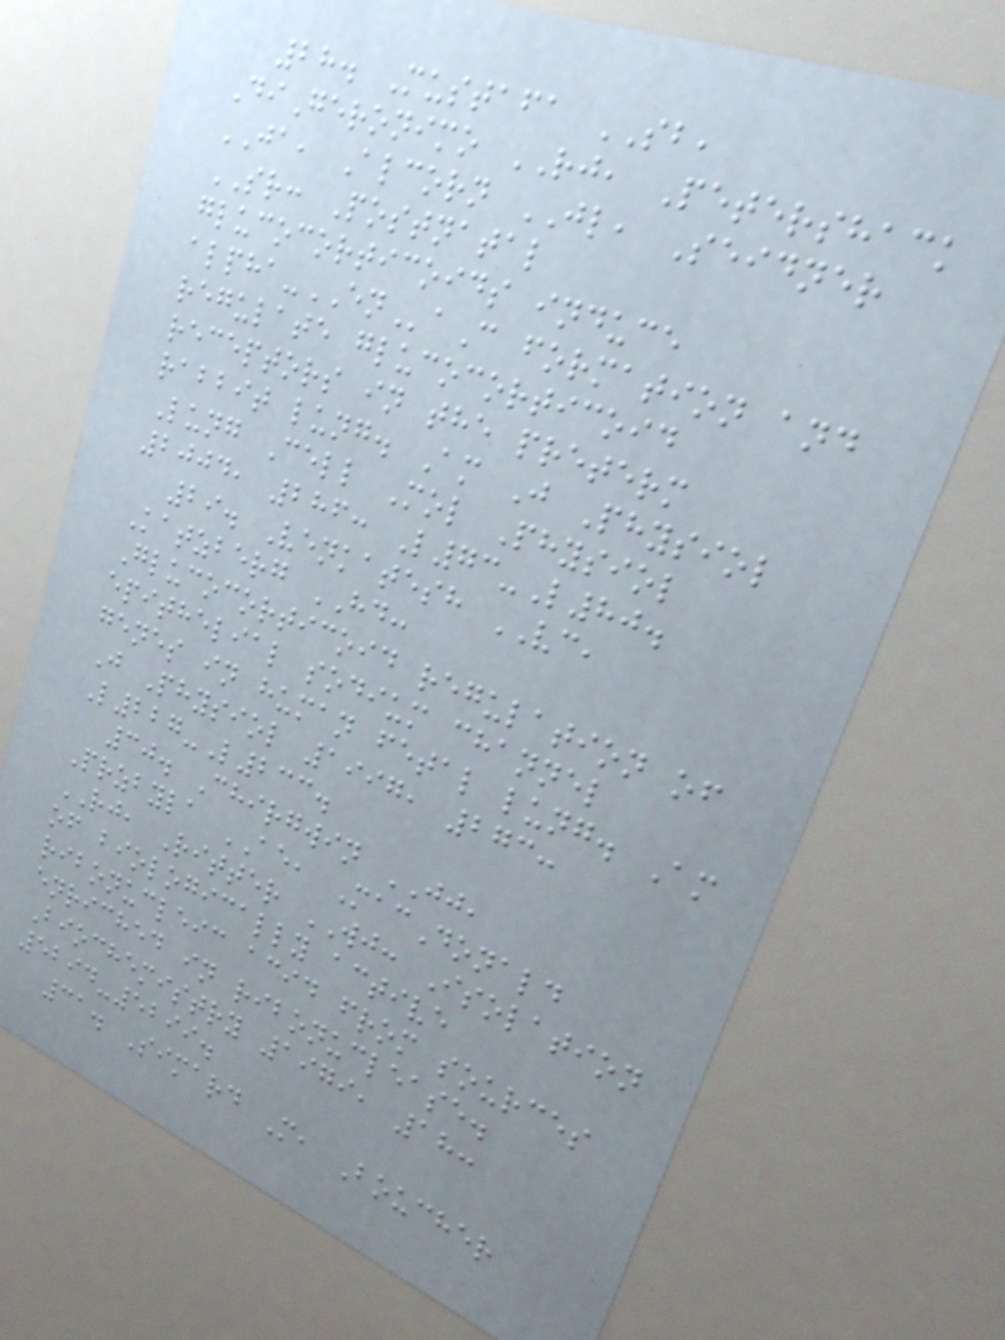28. Mustafa SB,
DiGeronimo RJ, Petershack
JA, Alcorn JL, Seidner
SR: Postnatal
glucocorticoids induce
alpha-ENaC formation and
regulate glucocorticoid
receptors in the preterm
rabbit lung. Am J Physiol
Lung Cell Mol Physiol
2004, 286: L73-L80.
29. Venkatesh VC,
Katzberg HD:
Glucocorticoid regulation of
epithelial sodium channel
genes in human fetal lung. Am
J Physiol 1997, 273:
L227-L233.
30. Chirgwin JJ,
Przbyla AE, MacDonald
RJ, Ritter WJ: Isolation
of biologically active
ribonucleic acid from sources
enriched in ribonuclease.
Biochemistry 1979, 18:
5294-5299.
31. Simard M, Boucher
